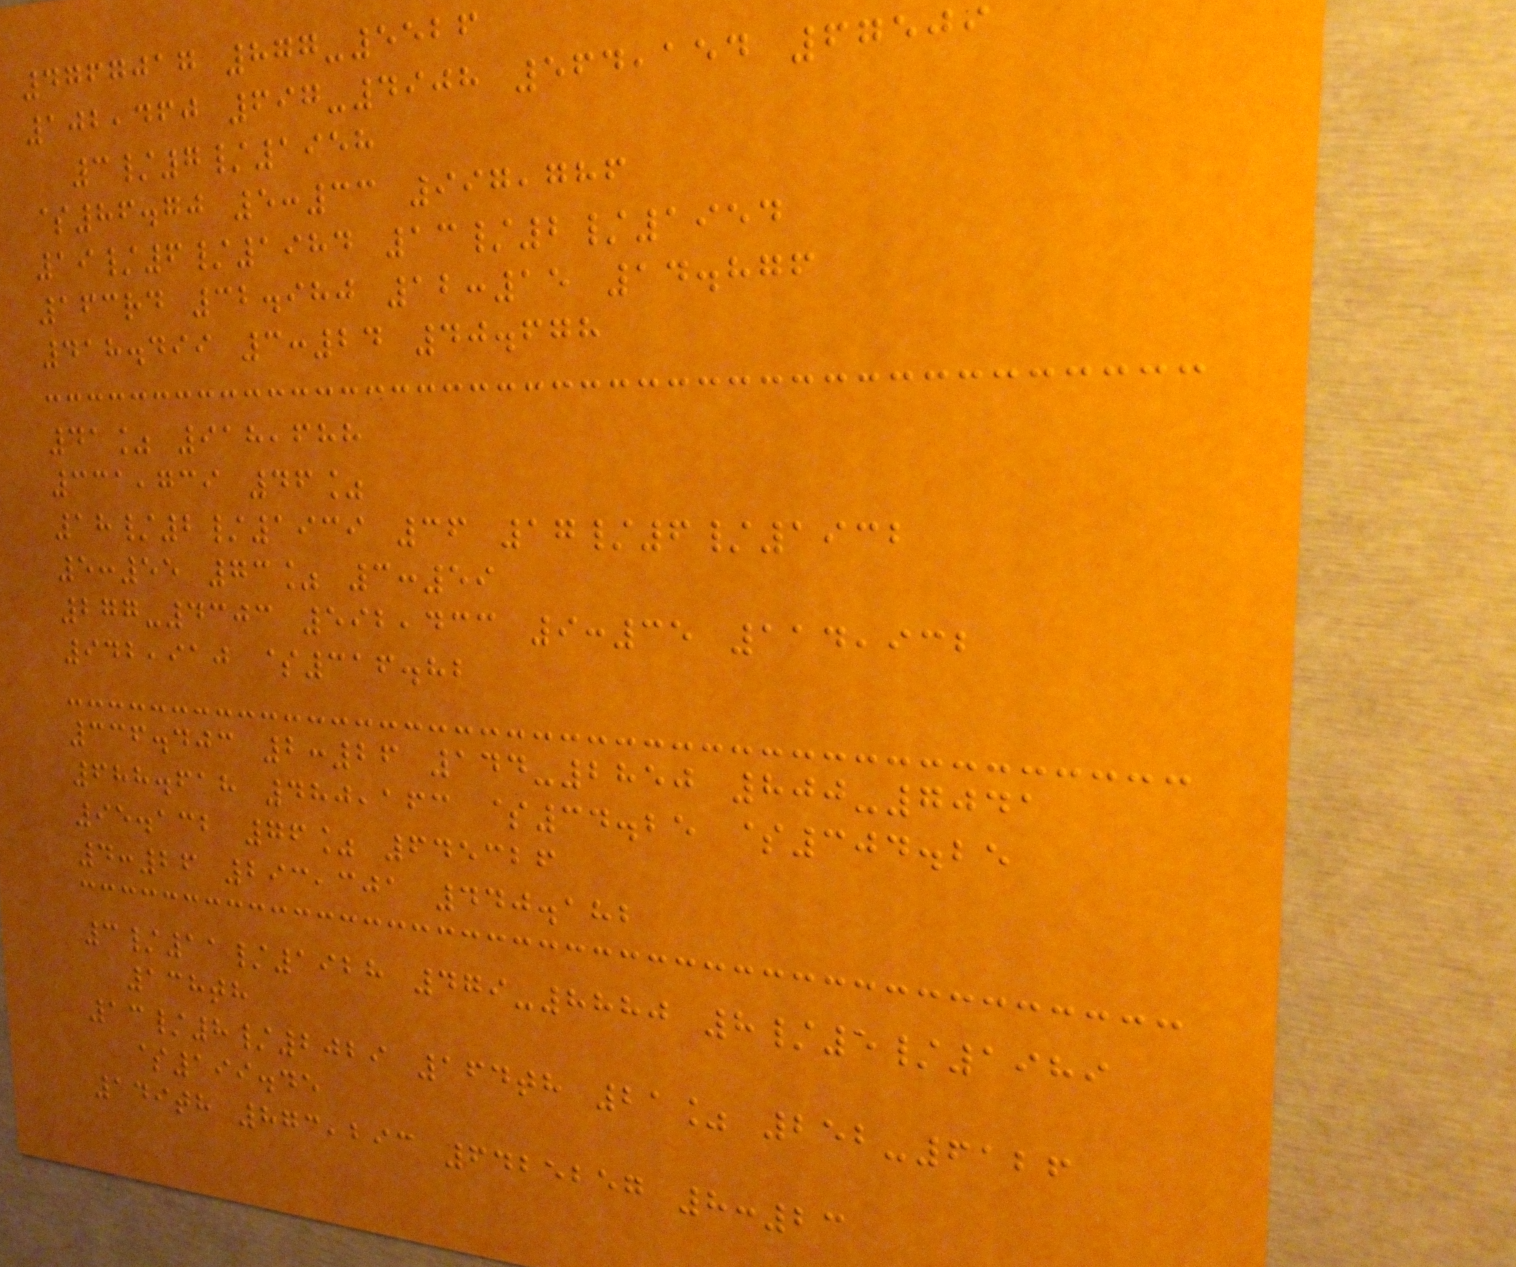4767017 877-5526
102,460 697-4908 564,154 67509
3/7/1958
$86.70 5:33 997,786
19/6/1984 13/2/1954
163rd 32.980 12:15 14.876
418.499 3:24 40.678
41% 918,688
331,739 46%
18/2/1939 36 17/6/1932
5:55 73% 3:59
277-4303 592,433 9:35 114,932
942,910 $316.82
336.403 2:26 144-2850 800-7041
688.618 480,163 $34.25 $304.25
95.132 76% 645326
4:26 293,301 440.182
3/11/1928 479-8880 8/5/1989
138th
13/8/2029 164th 21% 252-6126
$199.45
149th 873,293 6425257 8:23
